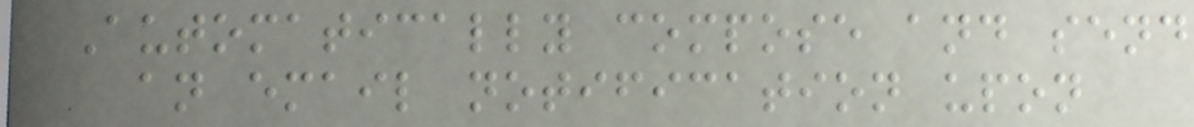Automatically compose and send
an email notification upon
